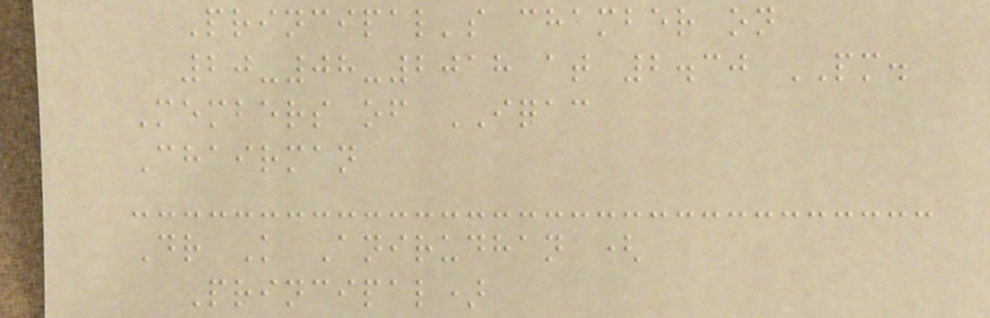Principal's chamber on
20-08-2018 at 2.30 PM.
Members of IQAC
Chairman
Dr K Anirudhan (
Principal)
